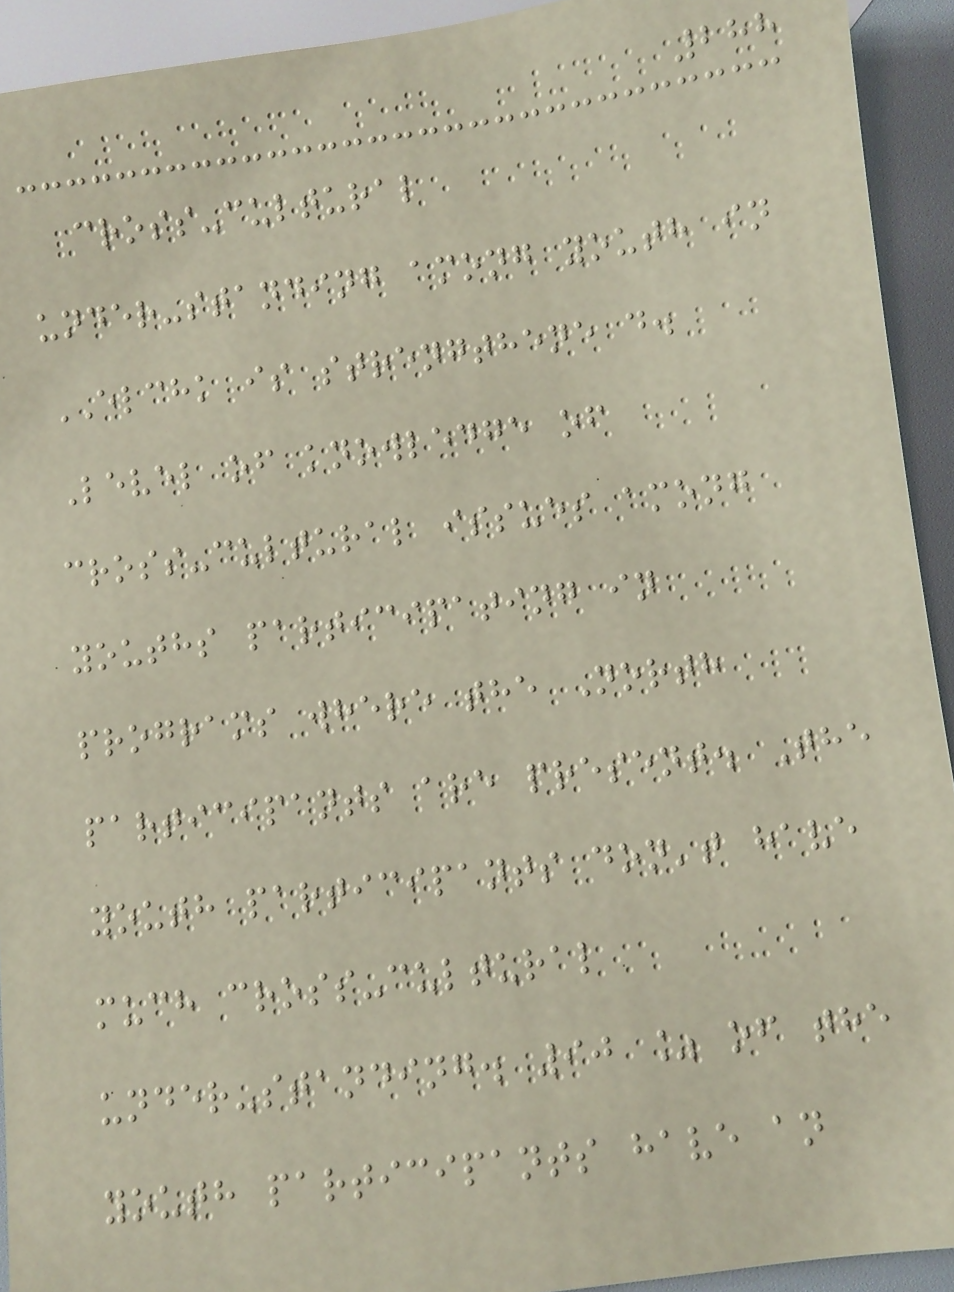288
cross-cultural
under-standing among youth in
ELCHK is strengthene d.
Level of knowledge of
cross-cultural issues among
youths participating in
programs where the North
participants are present. The
youth participants don't have
much cross-cultural
under-standing. 90 % of the
youth participants have an
